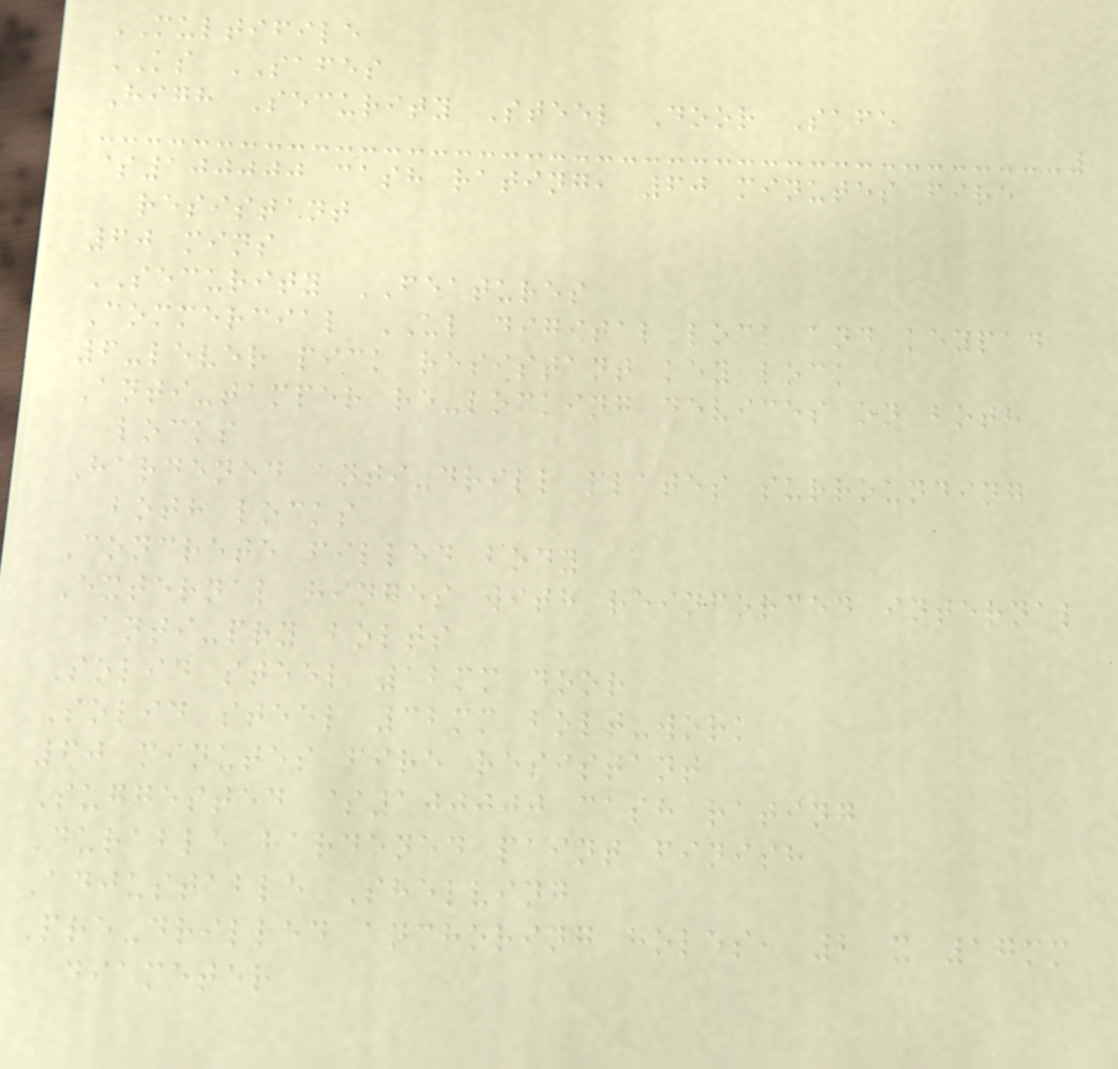MULTIFILE
KS SAFES
High Security Steel Door Safe
$100000 cash rating, 60 minutes fire
resistant
60 mins
SECURITY FEATURES
Commercial UL digital lock and keypad
6-lever pick resistant key lock
Anti-tamper re-locking devices on both
locks
Hardened anti-drill plates surrounding
both locks
Concrete filled body
External hinges with reinforced internal
anti-pry bolts
Solid steel 12mm door
Solid steel 32mm bolt-work
60 minutes fire resistant
Suggested $100000 cash rating
Durable hardened paint finish
Adjustable Shelving
Pre-drilled anchoring holes, 2 x 17mm
diameter
